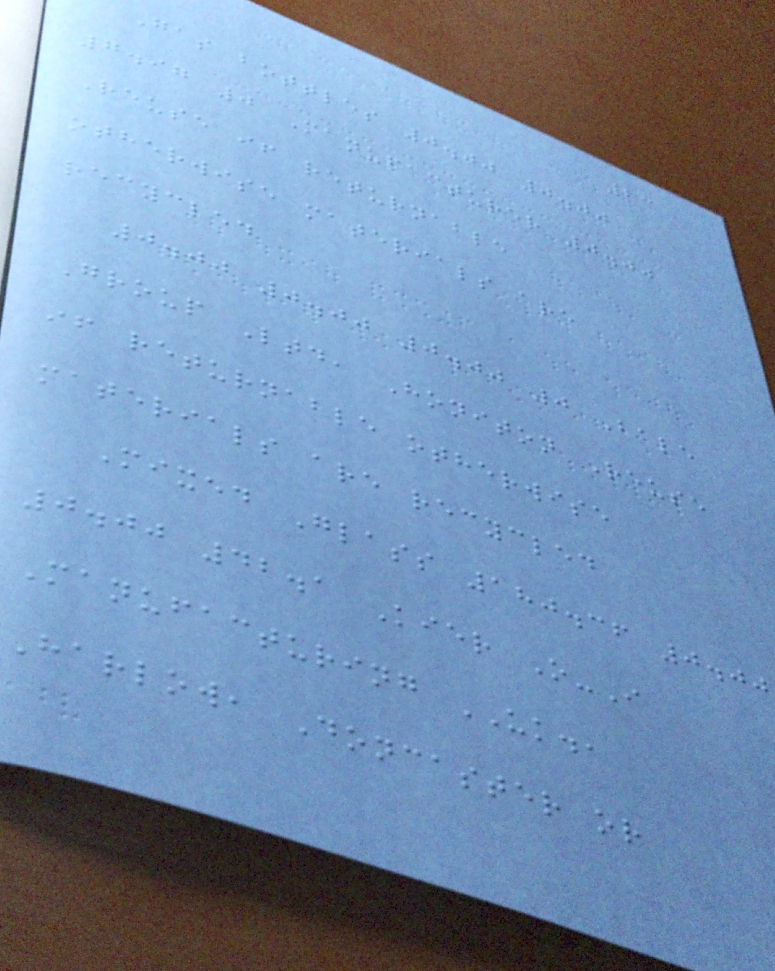23
Gas bottles 0.00 0.00
7.97 0 Manufacturer 0.00
Reuse if returnable
otherwise materials are
recycled
0.00 0.00 0.00 0 Bale
Group Ltd, Honiton Reuse
if returnable otherwise
materials are recycled
Mixed Glass 180.36 0.00
0.00 42.1 Kier O-I
Manufacturing UK.,
Harlow, Doncaster or
